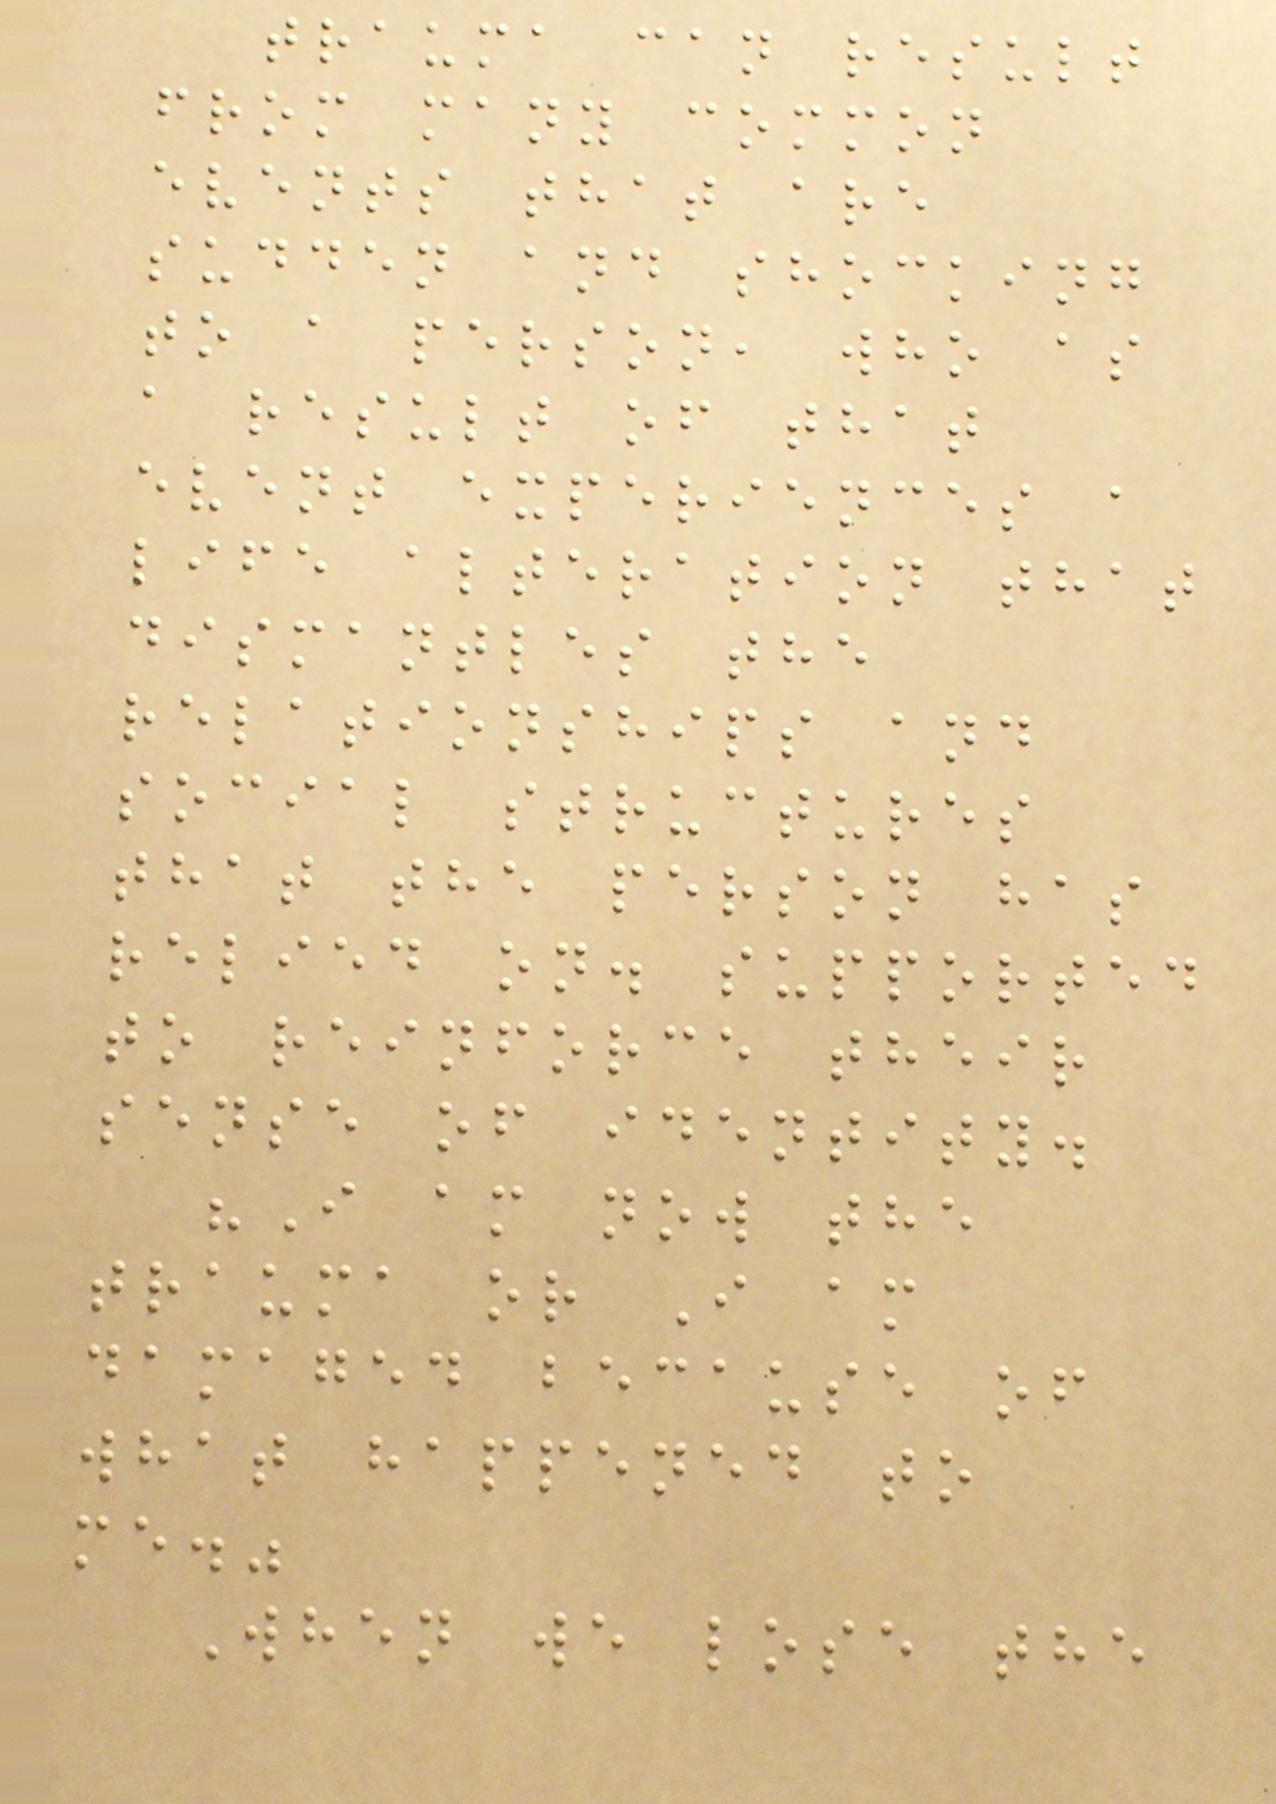trauma can result
from many common
events that are
sudden and shocking
to a person, who as
a result of that
event experiences a
life alteration that
dismantles the
relationships and
social structures
that the person has
relied on. supported
to reinforce their
sense of identity.
"I am now the
trauma or I am
damaged because of
what happened to
me."
When we lose the
